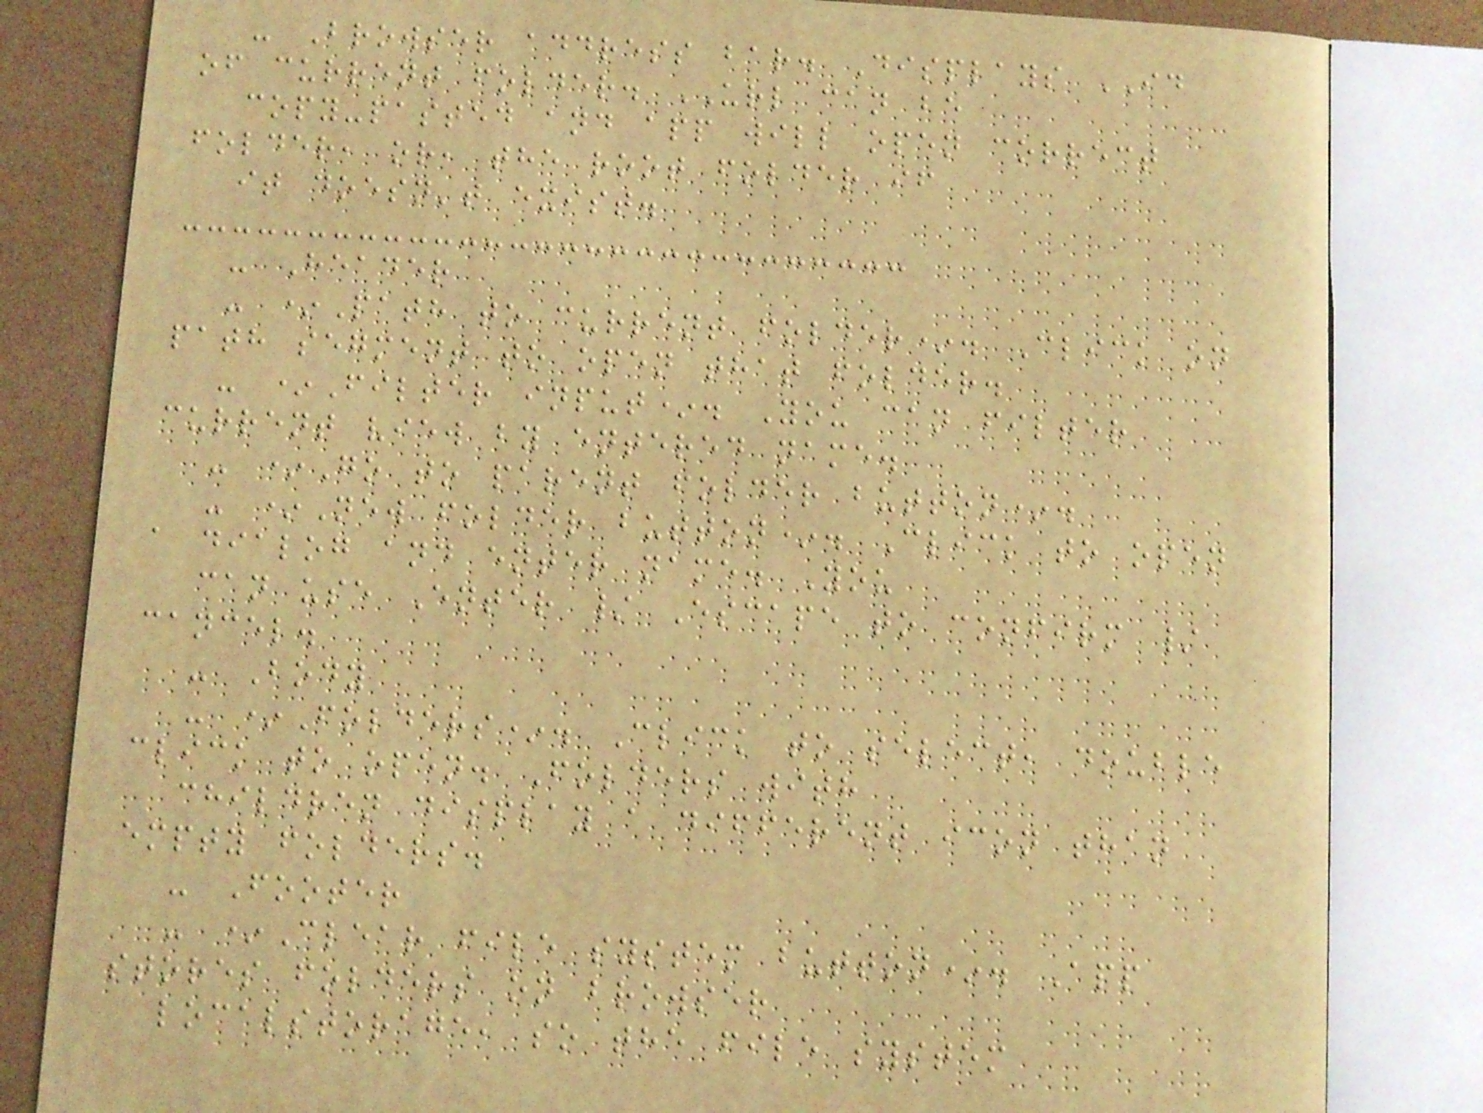- Browser address bar. Displays ID
of current folder. URL can be
copy-pasted and app will open correct
folder, or, the root folder if
it doesn't exist.
- Header
- *Path to current folder*. Click on
path segment to open that folder.
- *Filter input*. You can filter
current view by entered name.
- *Go to parent folder button*.
- *New folder button*. Click to open
a dialog and enter name. You
can use Enter / Escape to confirm /
cancel.
- Body
- *Folders*. Click to select, double
click to open. Folders with
children display a different icon than
empty folders.
- Footer
- *Clear file system button*. App
stores folders on browser
localstorage, so the file system
